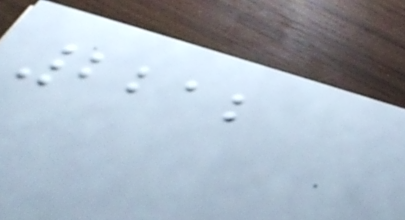2212
